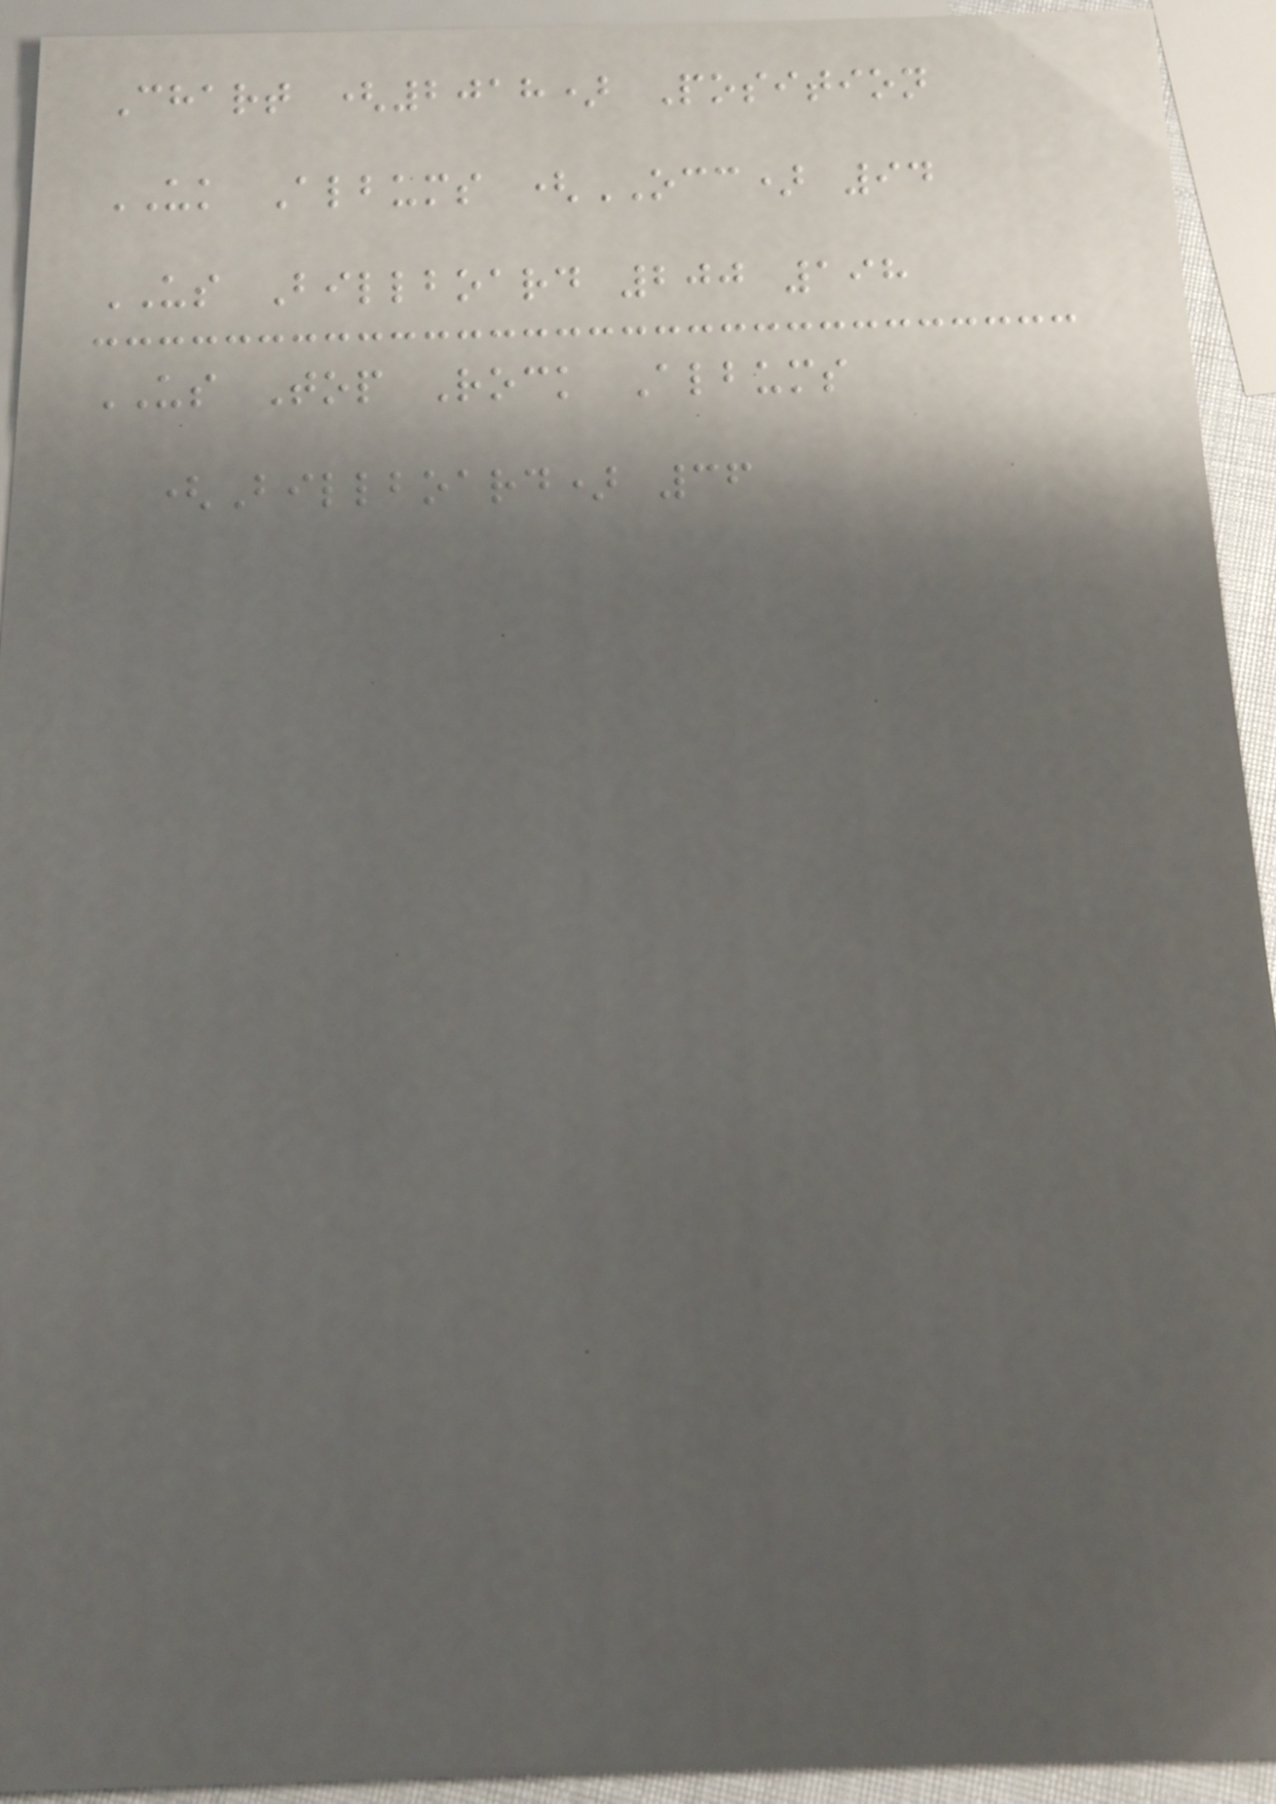Chart (2018) Position
UK Albums (OCC) 94
US Billboard 200 198
US Top Rock Albums
(Billboard) 36
